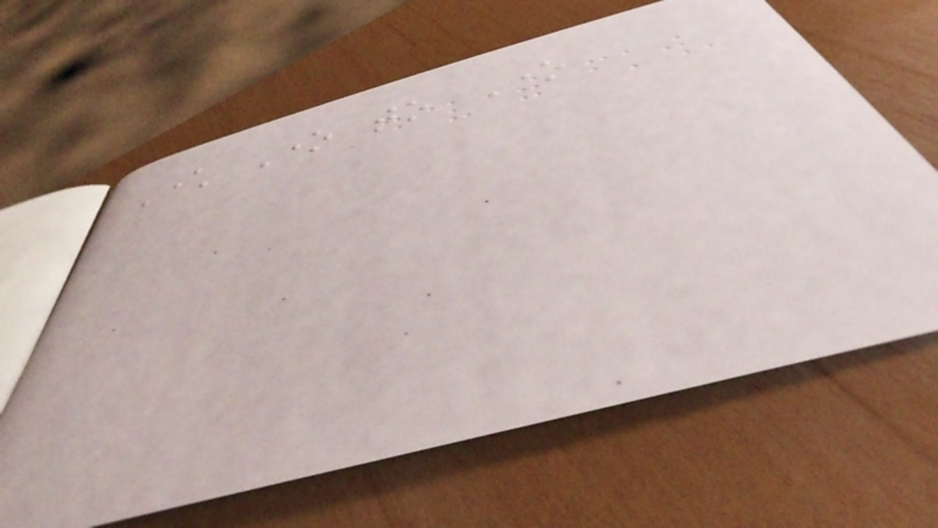Character One to One
